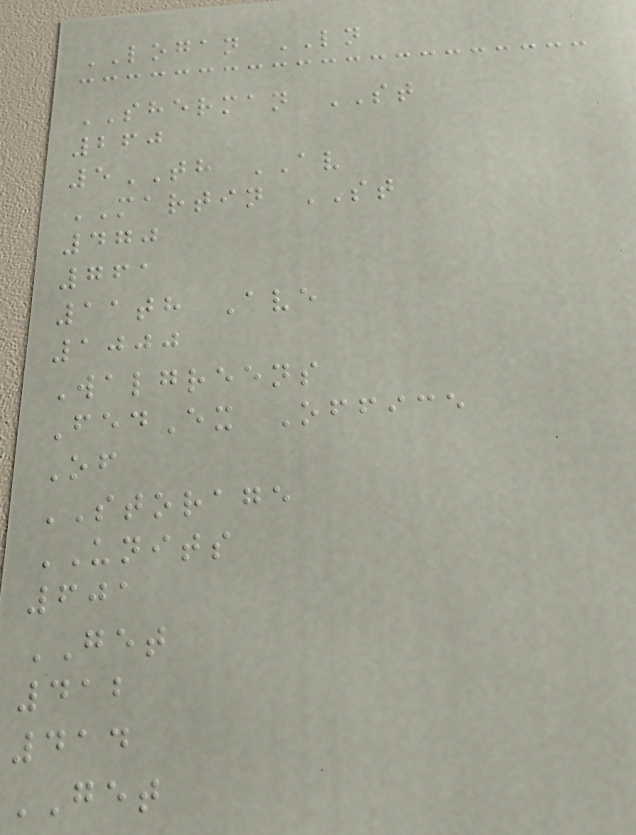LOGAN LN
SHERMAN ST
260
5TH AV
MARTIN ST
470
761
11th Ave
1000
Walgreens
FedEx Office
Of
STORAGE
UNITS
601
GET
412
414
GET
